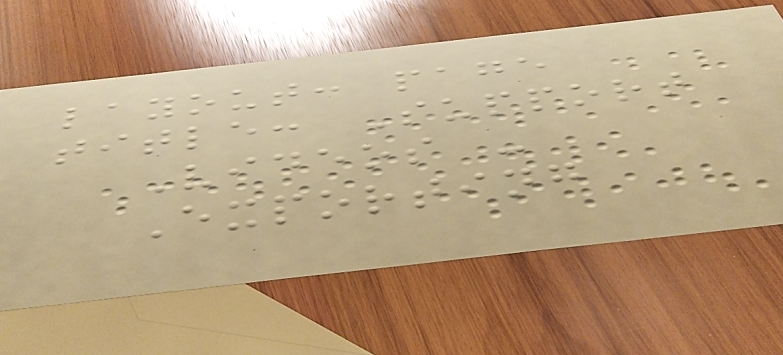layout: page
title: Support
Videos -
Exporting
